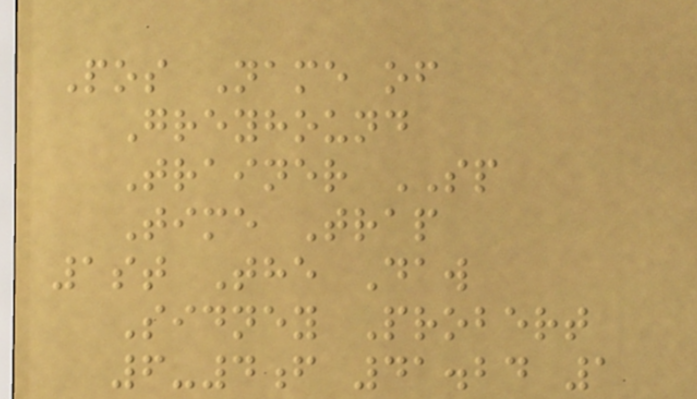Pos Name of
Greyhound
Trainer SP
Time Trap
1st The Daw
Sidney Probert
6-4f 41.24 1
